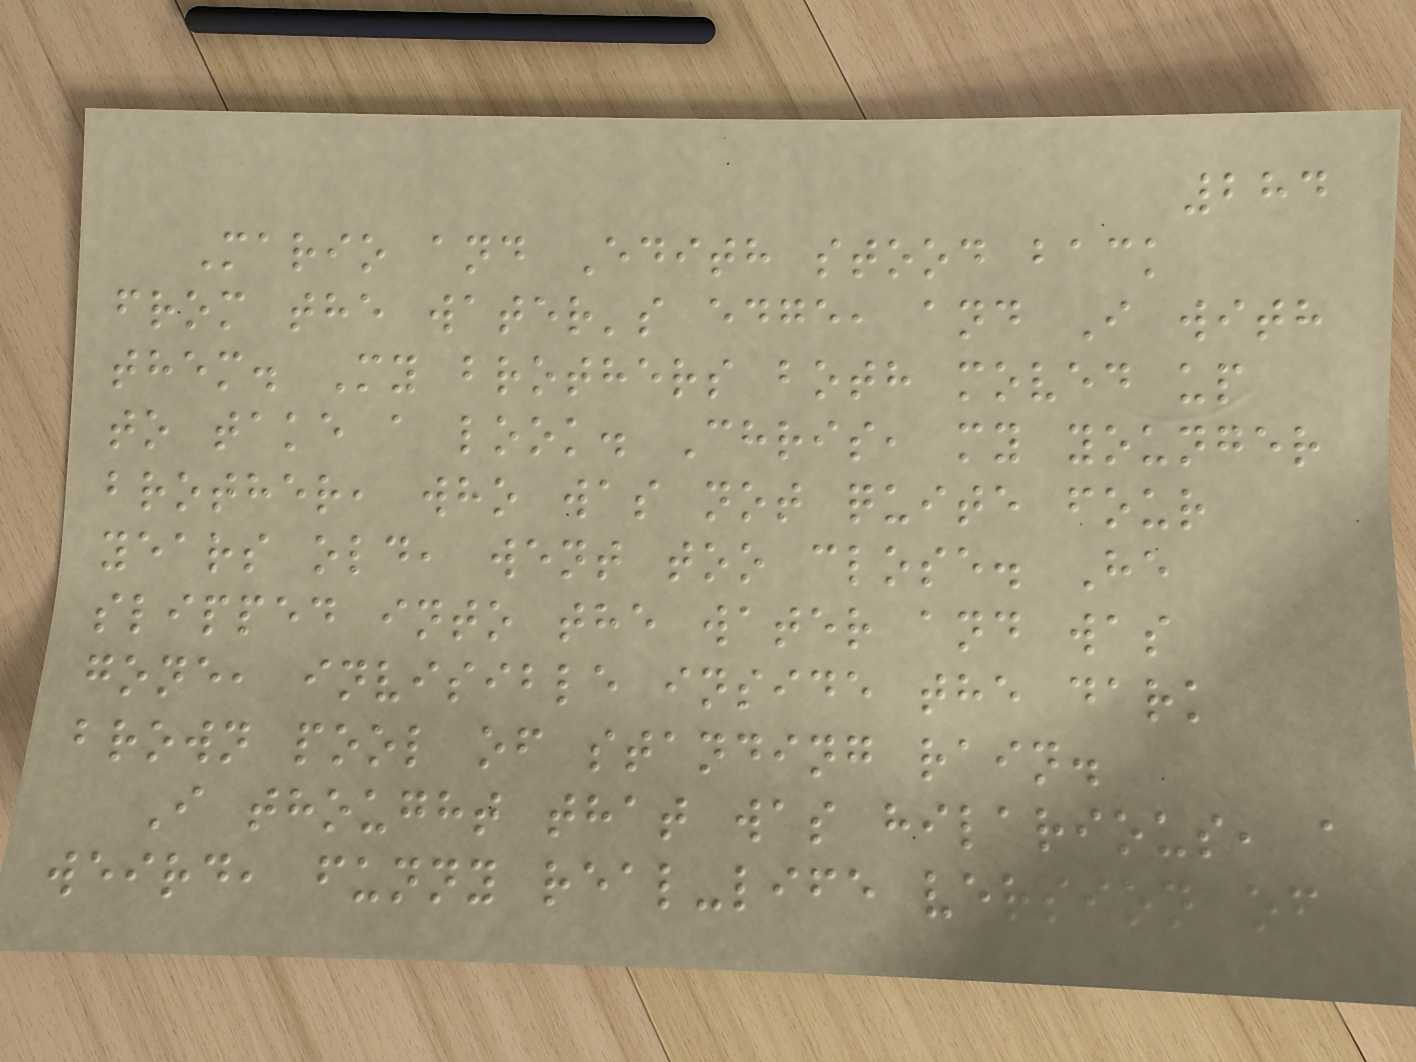284
Mario and Edith stood back
from the water's edge, and I with
them. My brothers both moved up
to take a look. Chris, my younger
brother, who was not quite four
years old, went too close. He
slipped into the water and was
gone, invisible inside the dark
brown pool of standing rain.
I thought that was hilarious, a
weird, funny real-life version of
